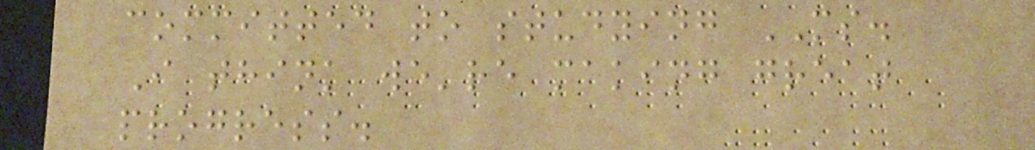committed to studying MS.
I think we're making great
progress.
